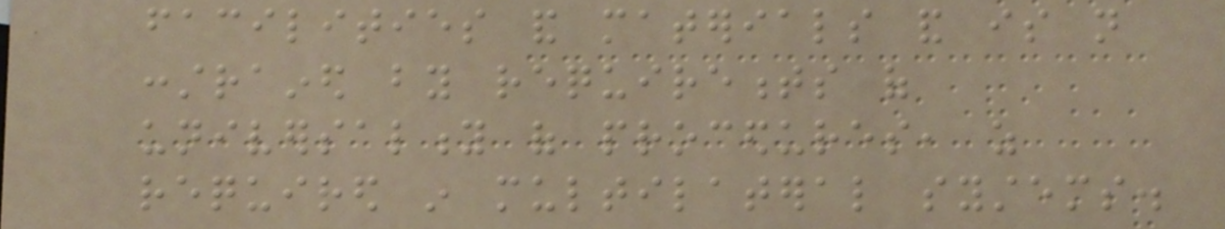facilities and materials and is not
constrained by requirements of
universality of procedures, as
required in multilateral systems.
